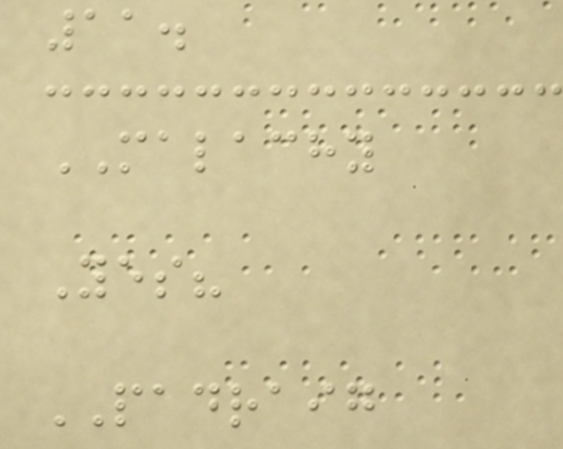11.
MALACHY
Yes?
PADRAIG
